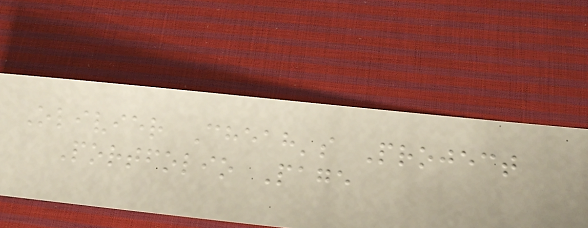Olivier Cheah's Project
Portfolio Page
